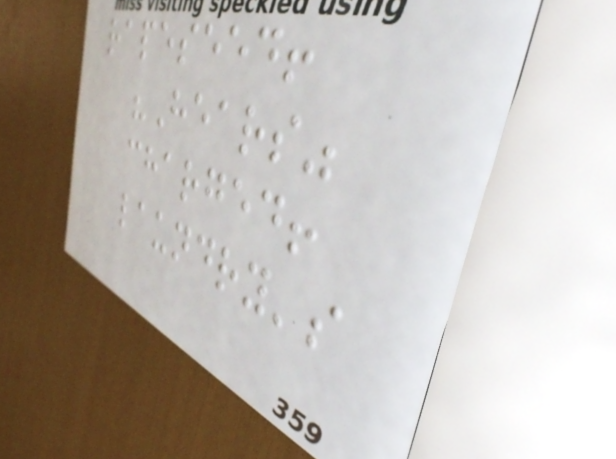rapeseed!
"Hears"
charged!
laundry's
